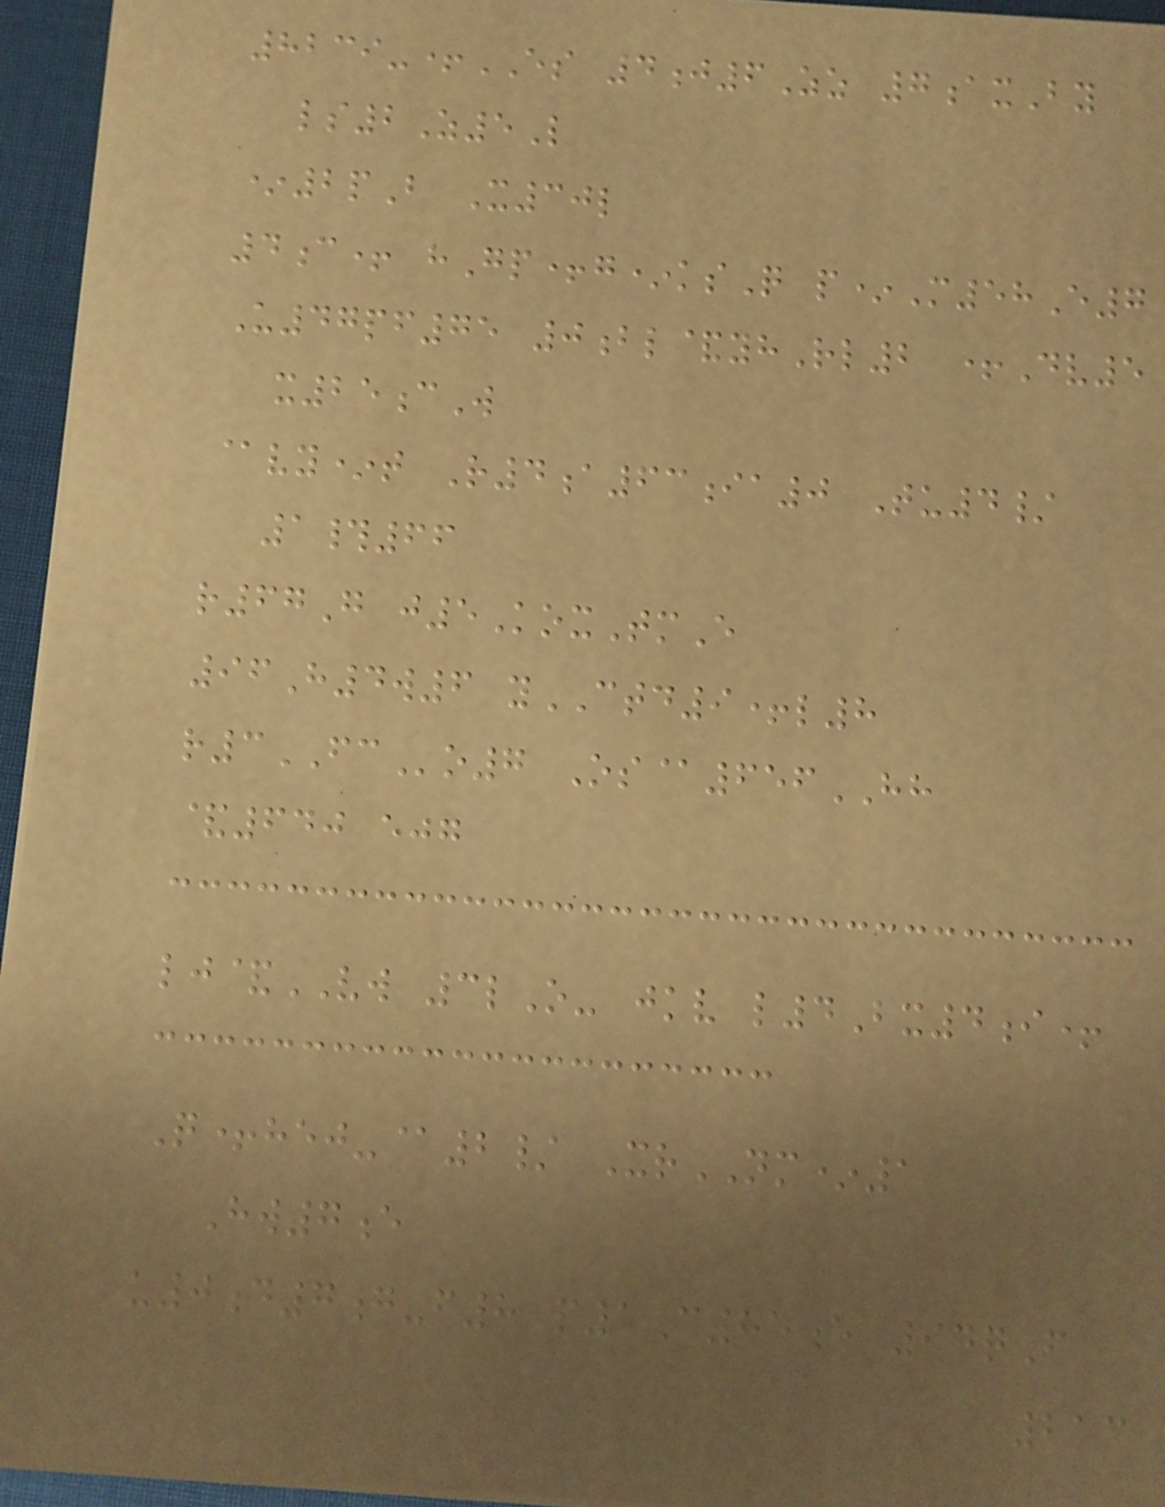8239-+ES 4j6Zz 7axBy
ls2Z5L
*2pB X30l
4c+ hGp+g*ksQ p*M58E7
U47pf75 0bl&yhRl2 +Dv5
x25cW
@vy*t R4a63ia0 Tu4/
1#66
r67G j5KoxTmE
96H4w6 yCTD9+l8
r3FCo7 Os@656HH
&640 ejg
lj&VW 3lO- jkv l4Bx4i+
Q+hej-@2/ XrNM*1
Hw7e
u0d7g-f8 p1C85e 94qF
213
